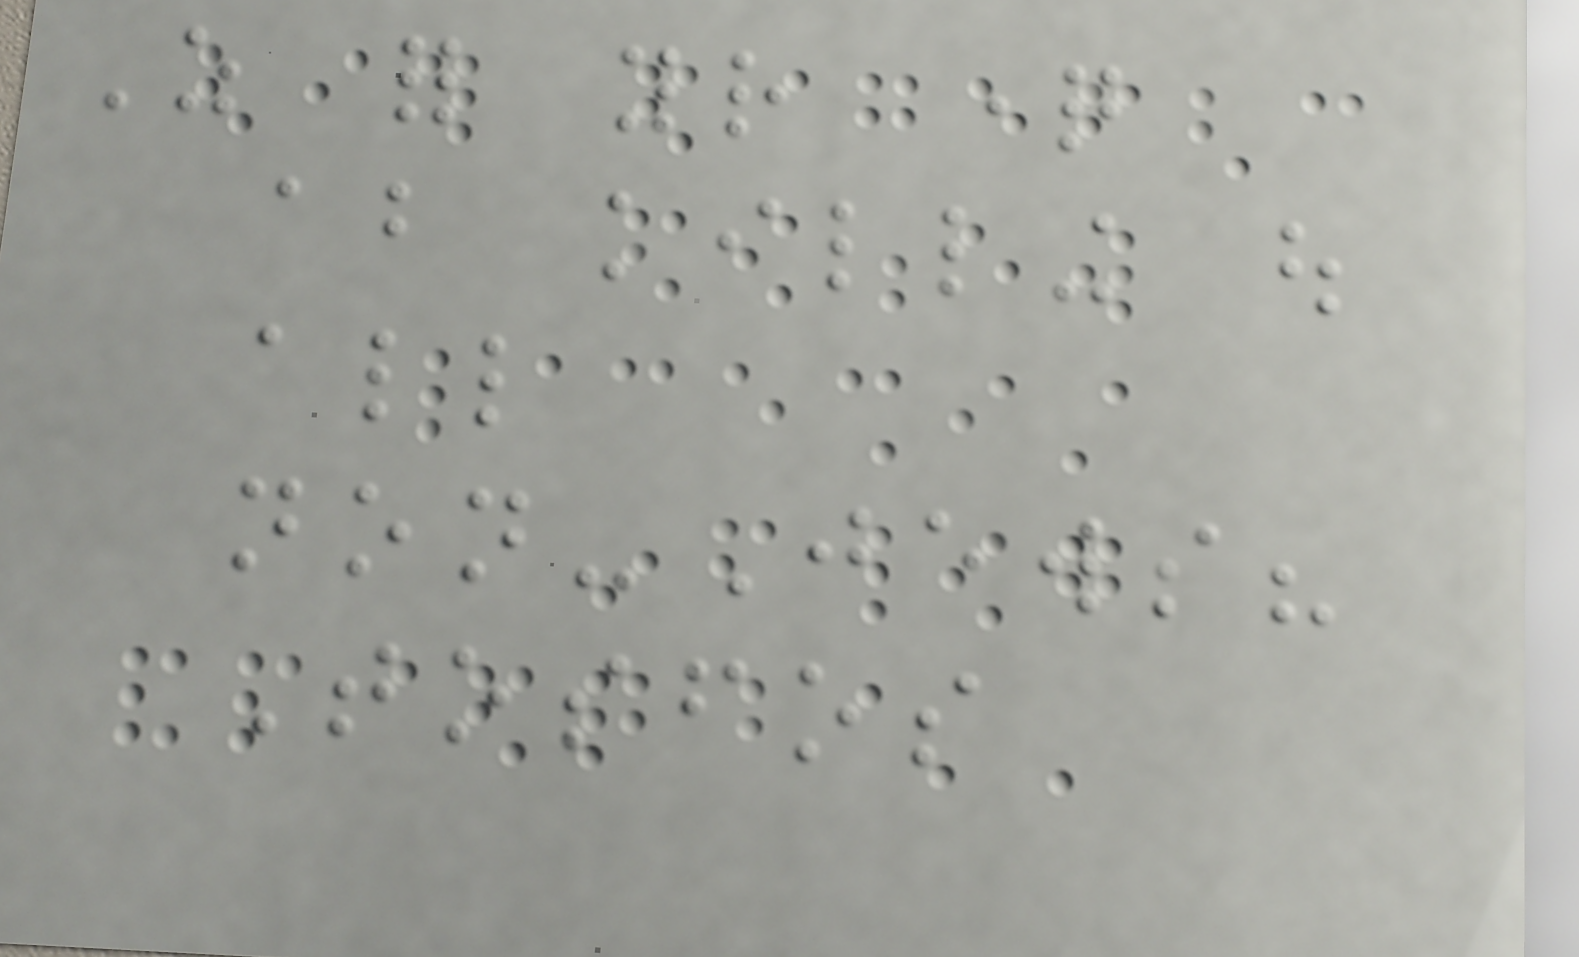As for your question
about killing out
all
non-Jews?
Tosfos
